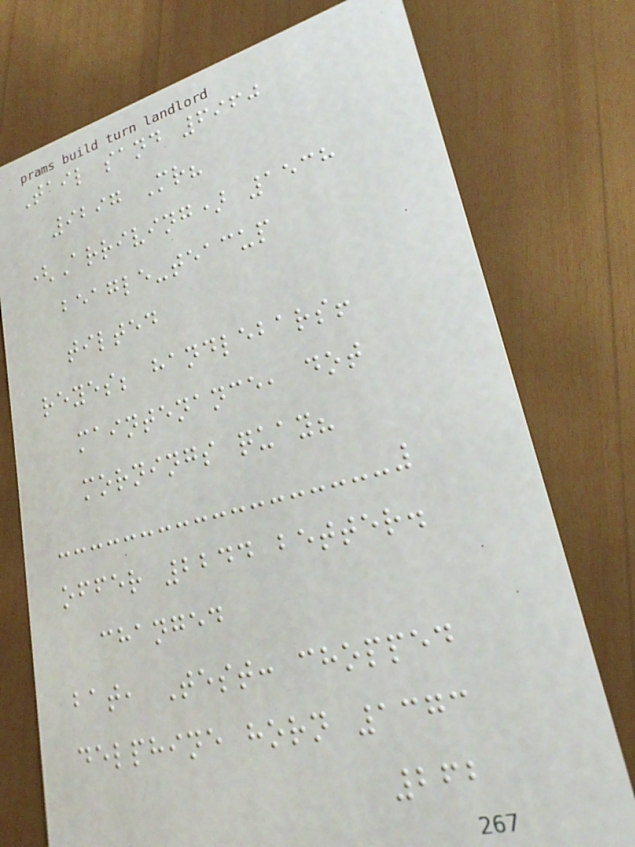Tail sand 6960
9297 Mr?
(Arriving) 1538
beagle-teacup
tilted
reyes; handlebars!
maintenance, dot
mornings quay?
offer 2244 better.
changed
bat, Test: chopped
delphine horn 1373
262
